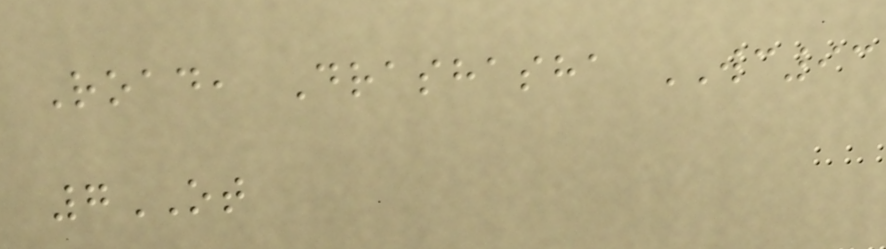Road, Drashasha WC93
7OT
